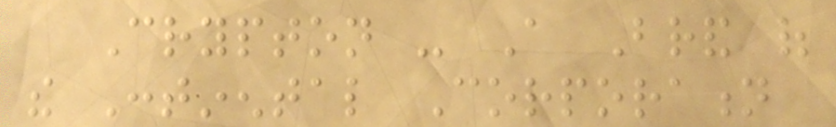Crypton - A Brand of
the Continental Corporation
